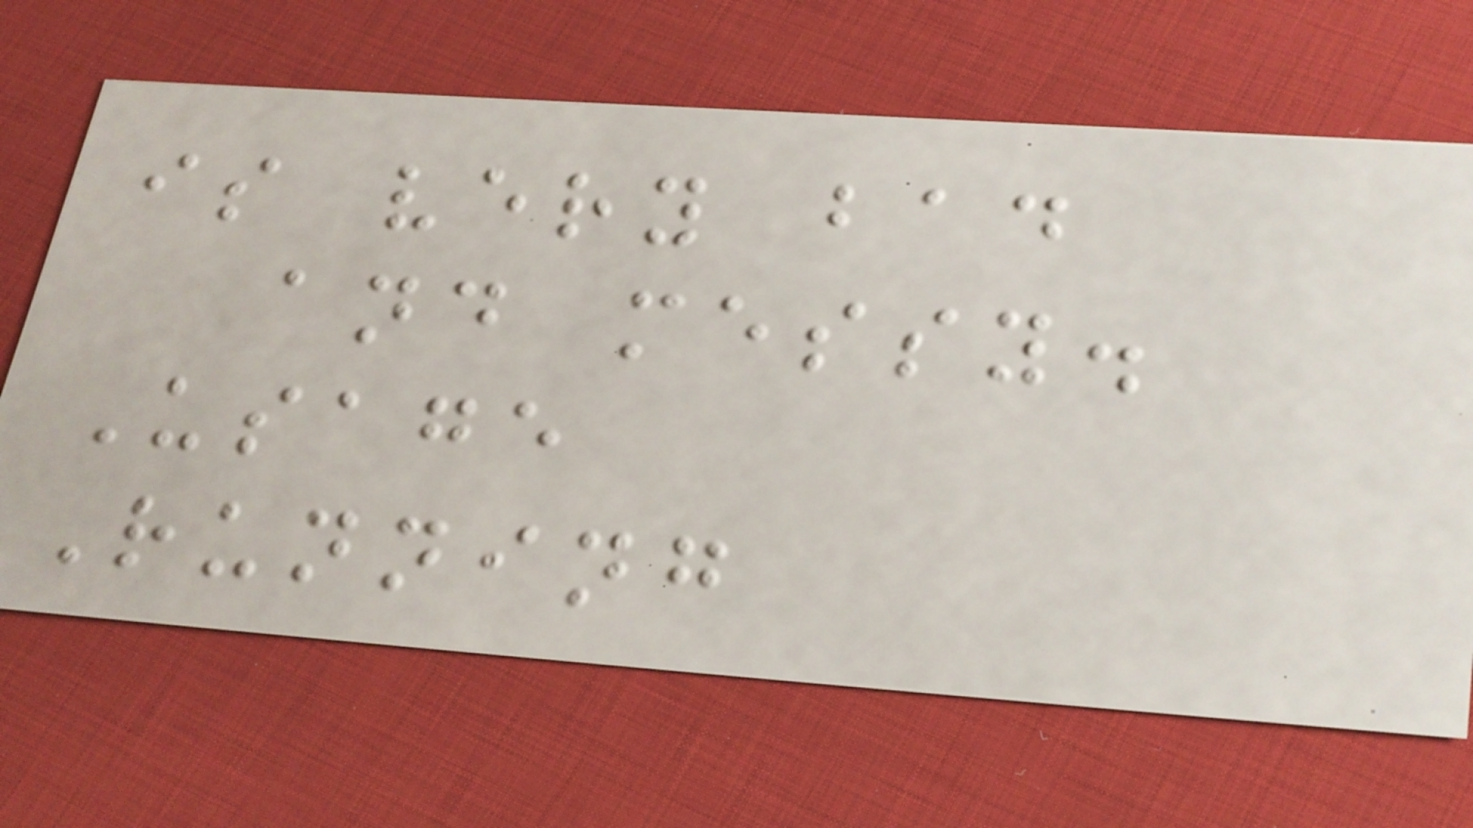is very bad
and messy.
Usage
Running
